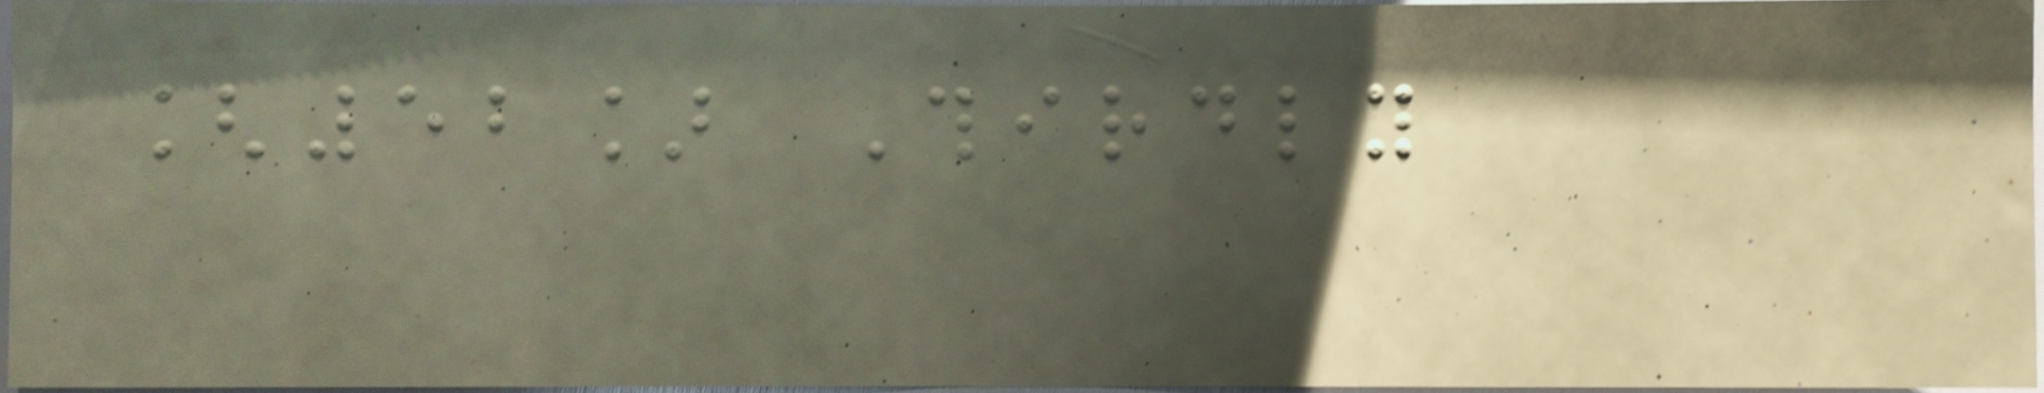[52] Thirdly
